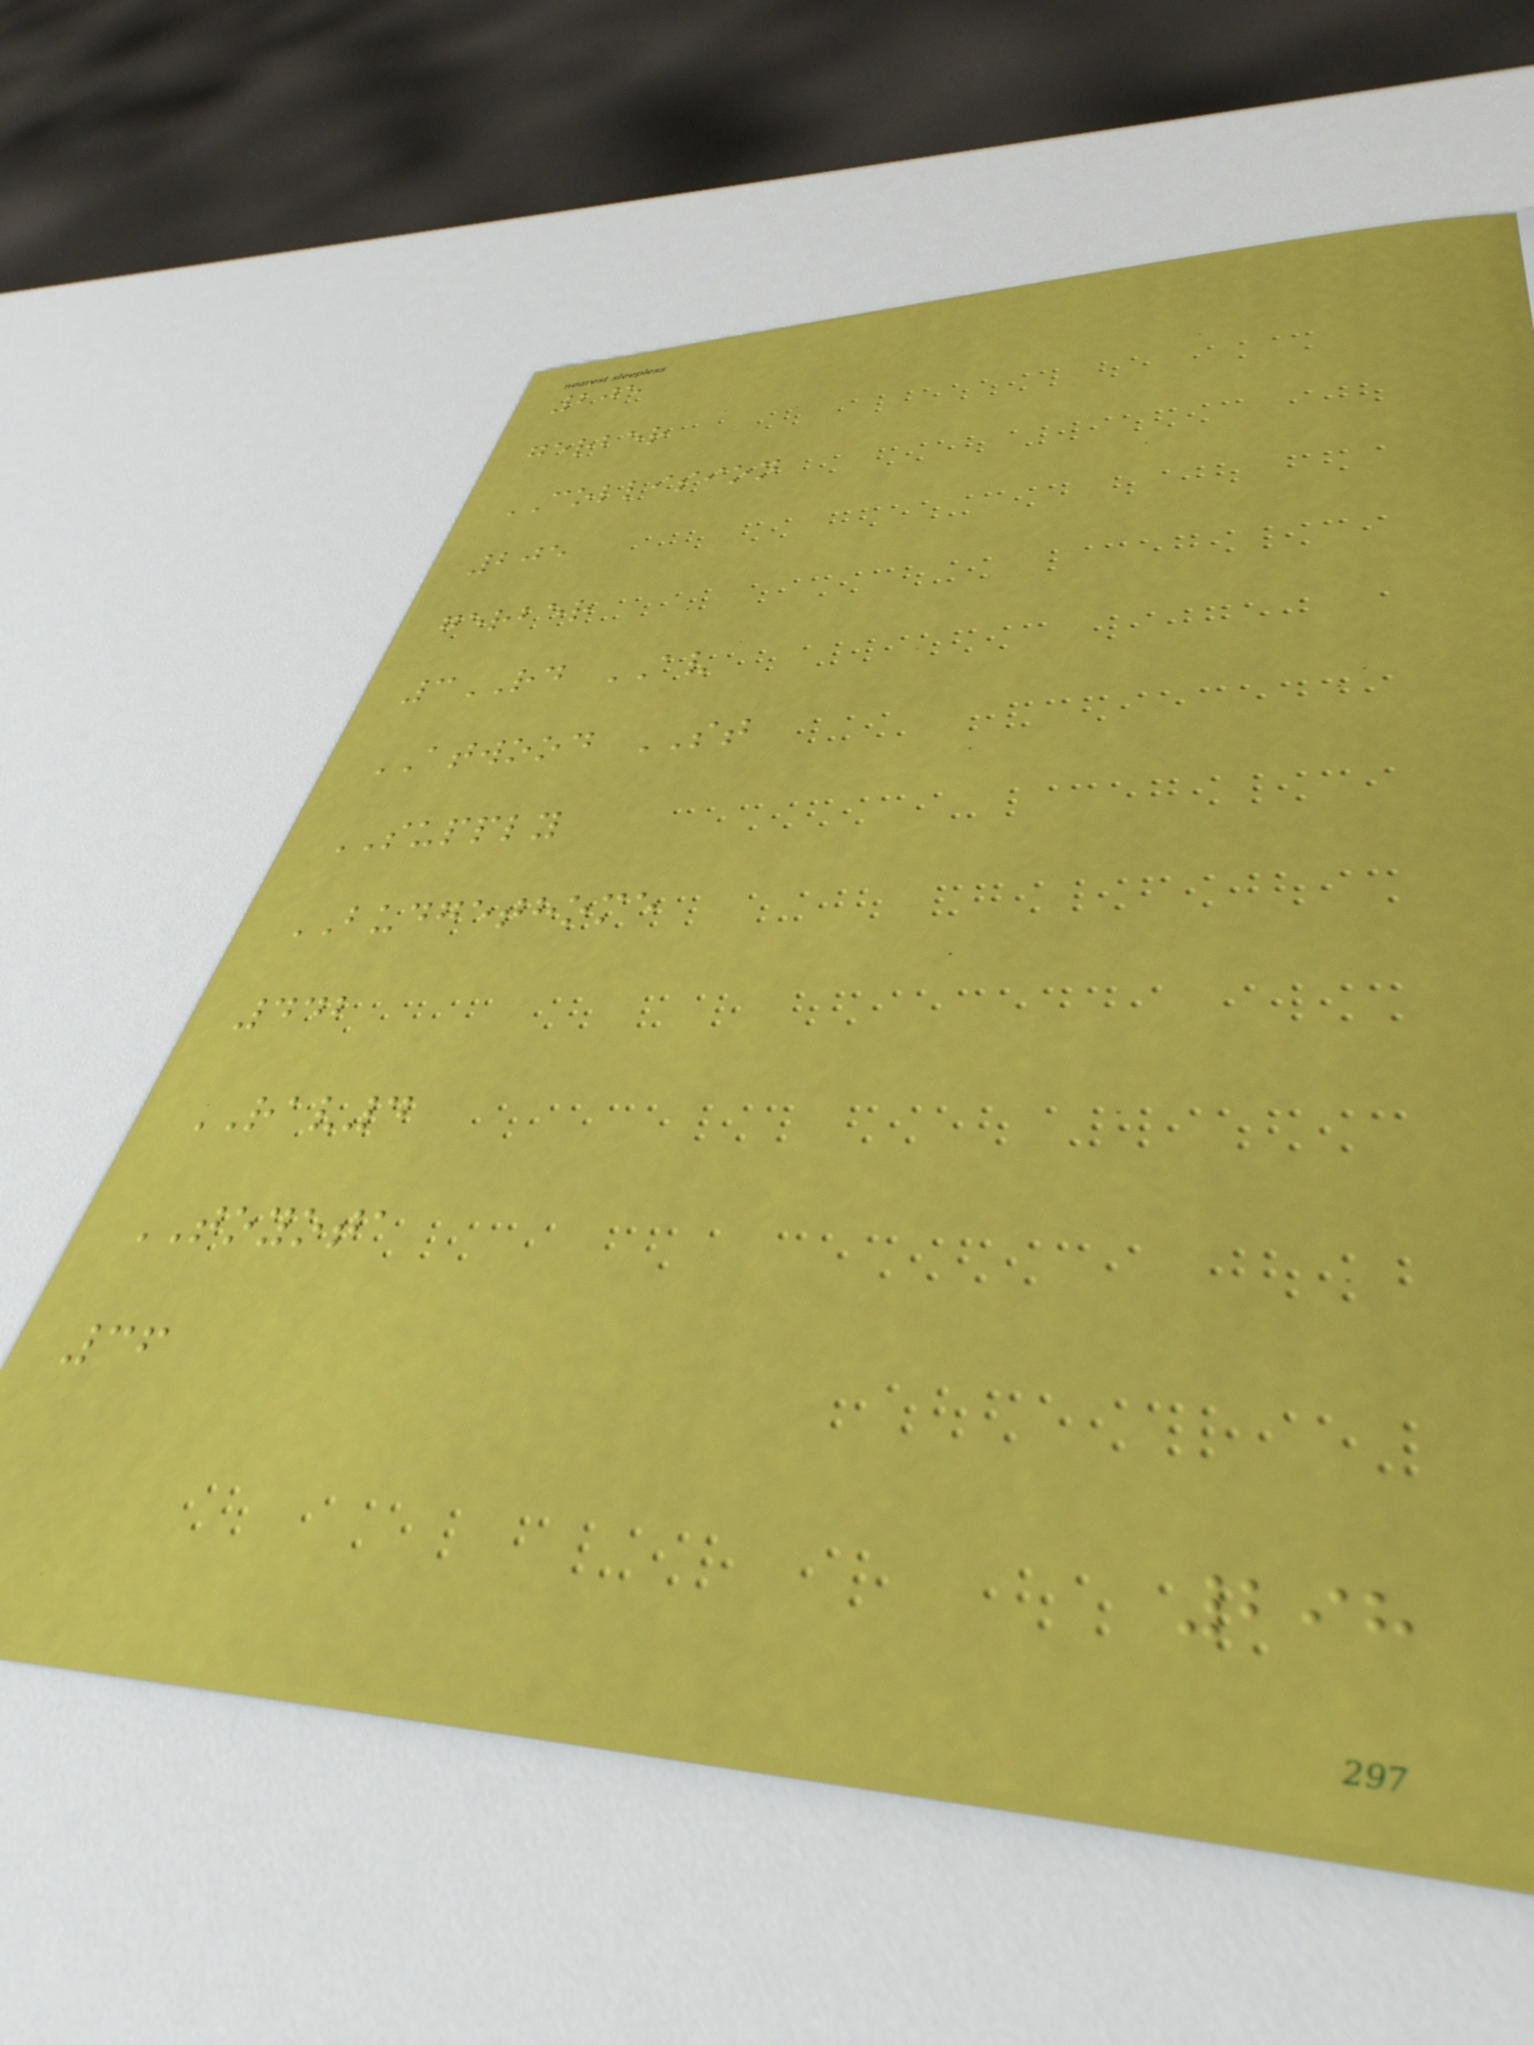205
gerber
COLLISION
205
gerber
3RD AV
ATWOOD ST
SUPPLY
BUDGETHOME
442
RAV4
TOYOTA
36
298
